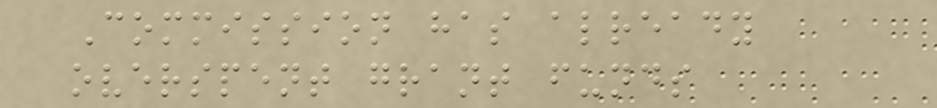Commission has already
overspent grant funds
